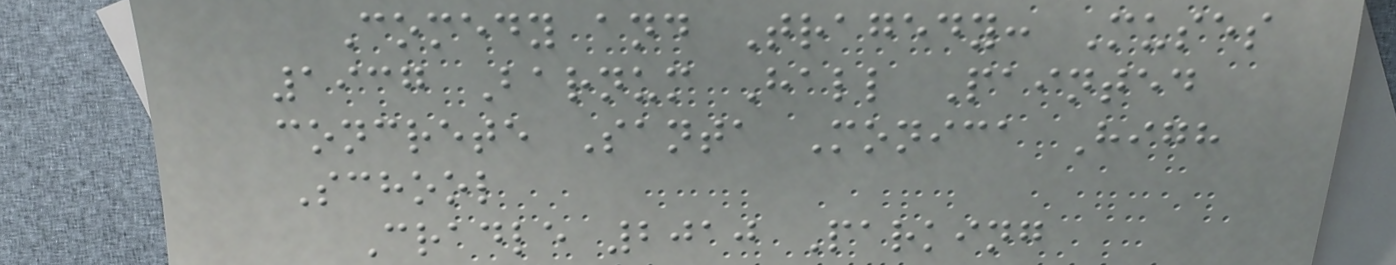Comedy and Tragedy: Muses
1937 Barnum Hall Painted
concrete Santa Monica High
School
Cradle 2010 Parking
